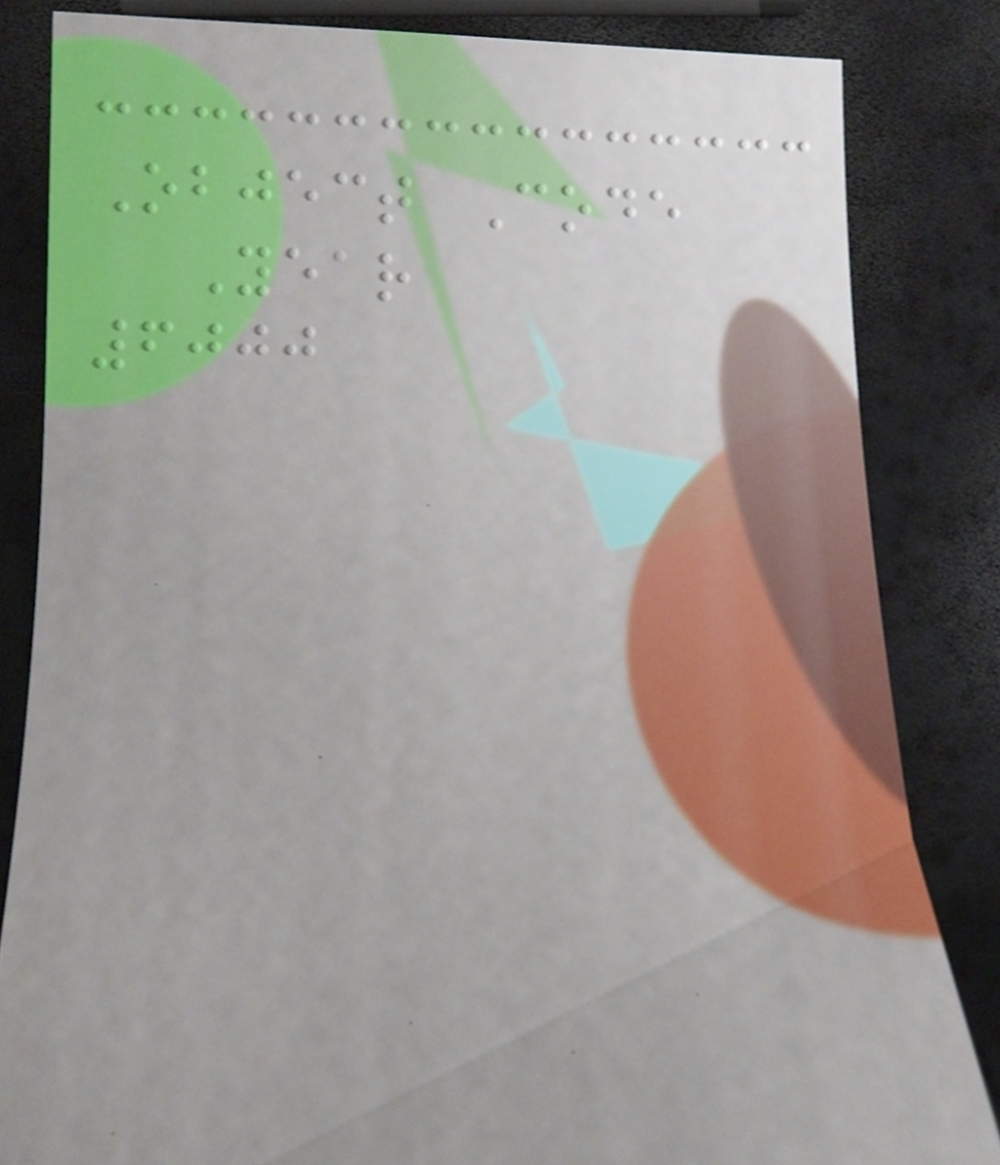Object Code
Year
6000
